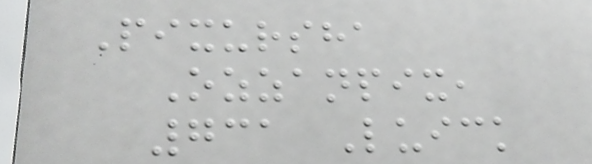Pixursha
Ozzanpix,
731 Luick
